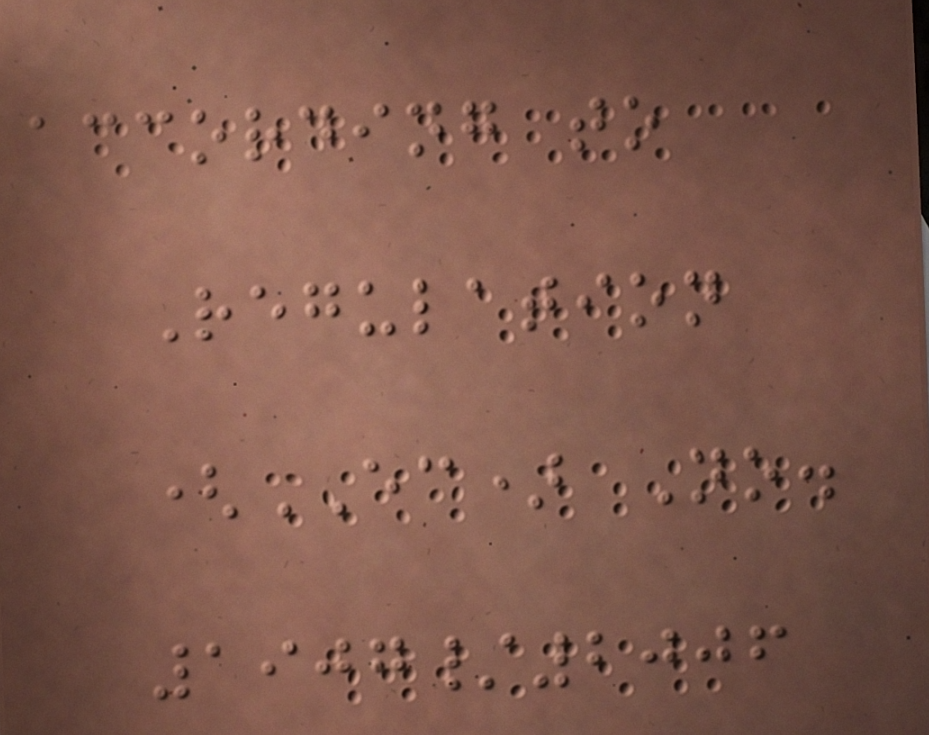according to
Regulation
(EC) No.
1907/2006
